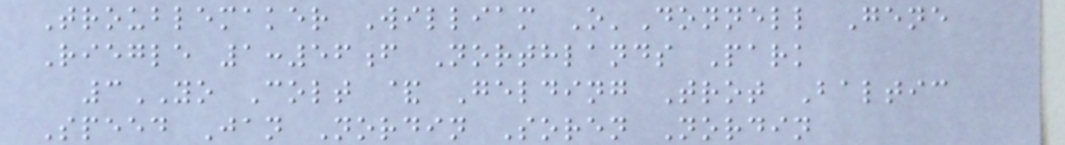Troublemaker William O'Donnell Gene
Riegle 1:56f Northlands Park
3YO Colt & Gelding Trot Baltic
Speed Jan Nordin Soren Nordin
